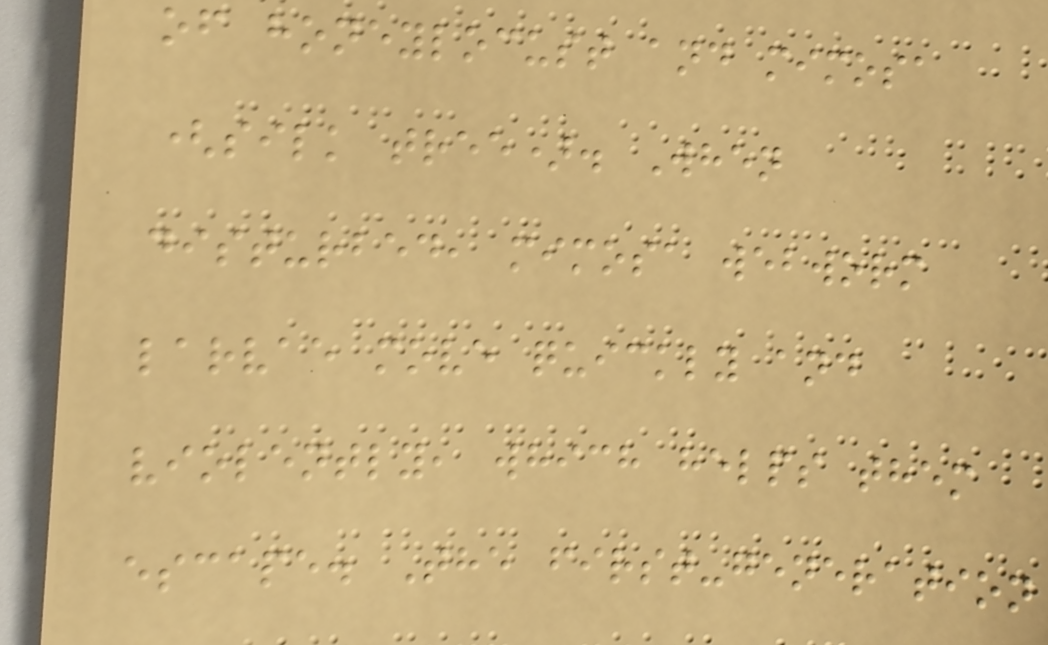of honeylocust and mimosa
(silk tree). When
disturbed, mimosa webworm
larvae move quickly and
violently, which helps them
escape. The first-generation
